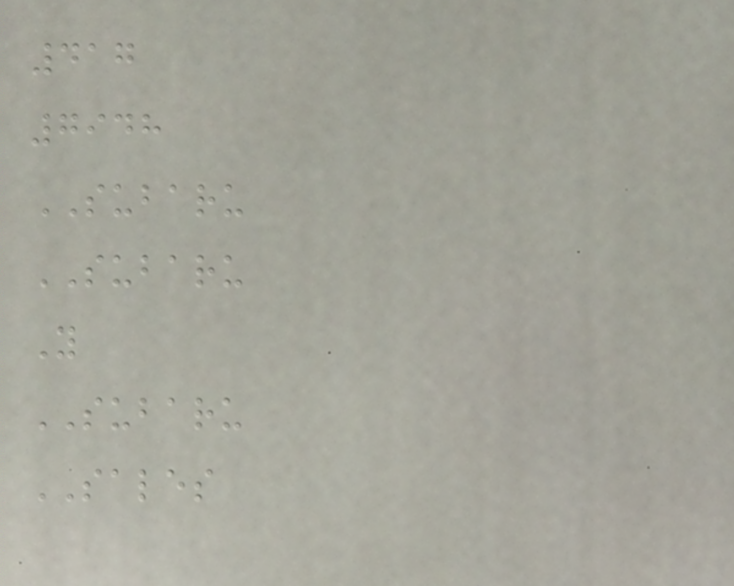417
7948
SUBARU
SUBARU
Y
SUBARU
SALES
